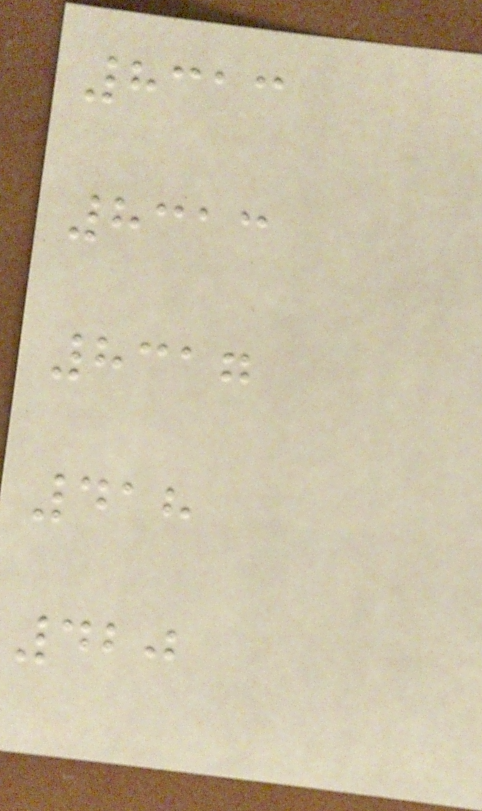8313
8313
8317
418
420
